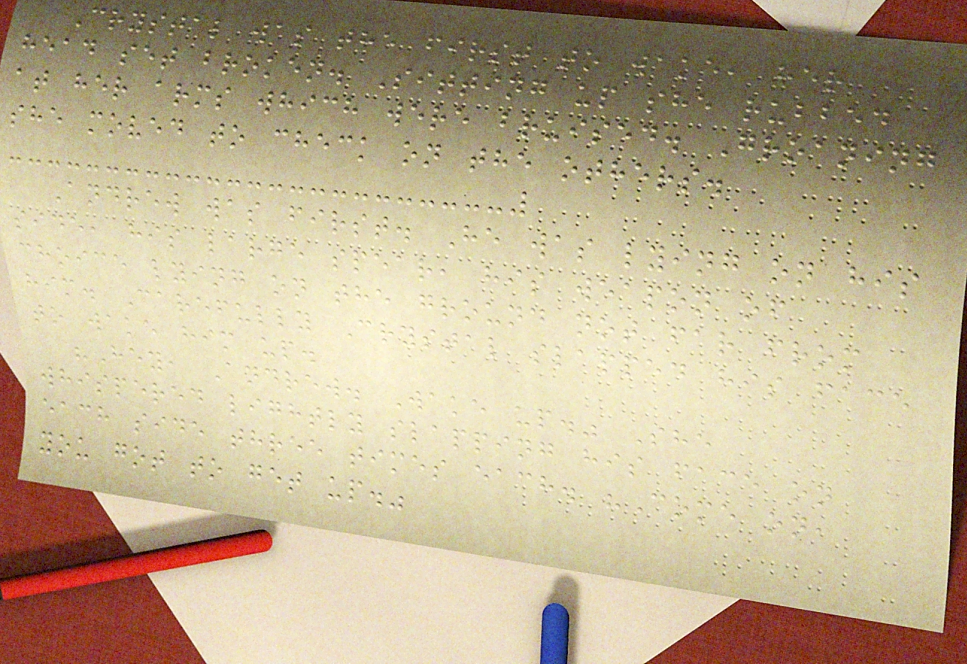Crystal was the first to wake, her
head set broken. Sitting up she rubbed
at her arms which were bruised. Groaning
she moved to check on the others.
Andrew was first. He was lying on his
side, his large spear, his weapon of
choice lying on the ground not far from
him. Carefully Crystal slapped his face
to wake him up.
"Hey, Andrew. Wake up." She
whispered lightly slapping his face on
each side three times each. "Come on,
you got to get up."
